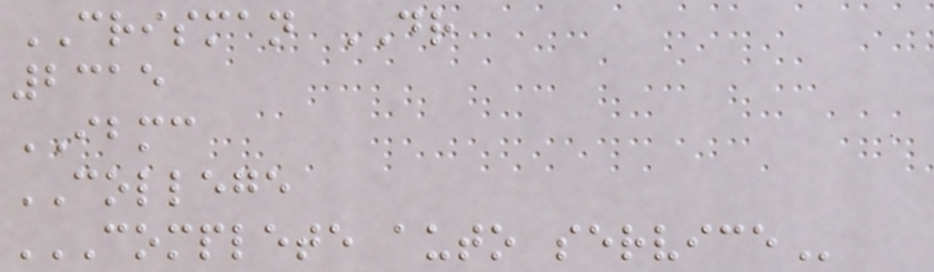CRISMAN DR
2315
IBMC
COLLEGE
COMPLETE AUTO SERVICE
